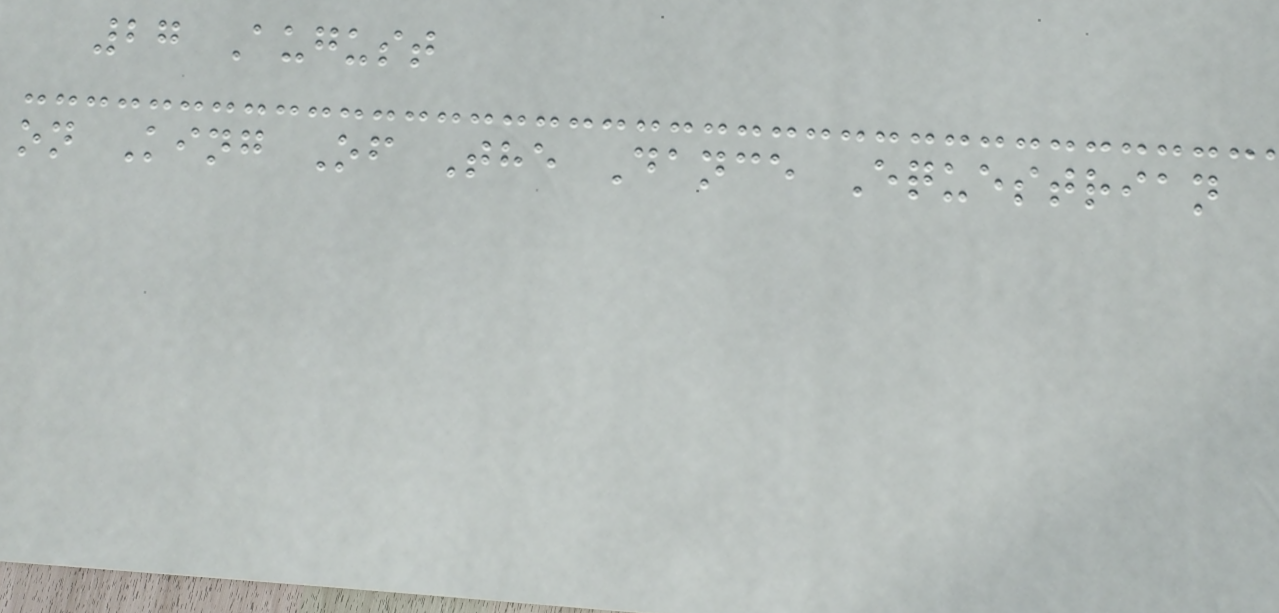27 August
on King Of The Dance Equestrian
